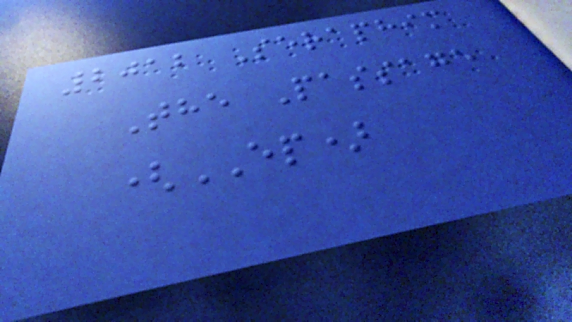2012 Seraphim
The Passage
(EP)
